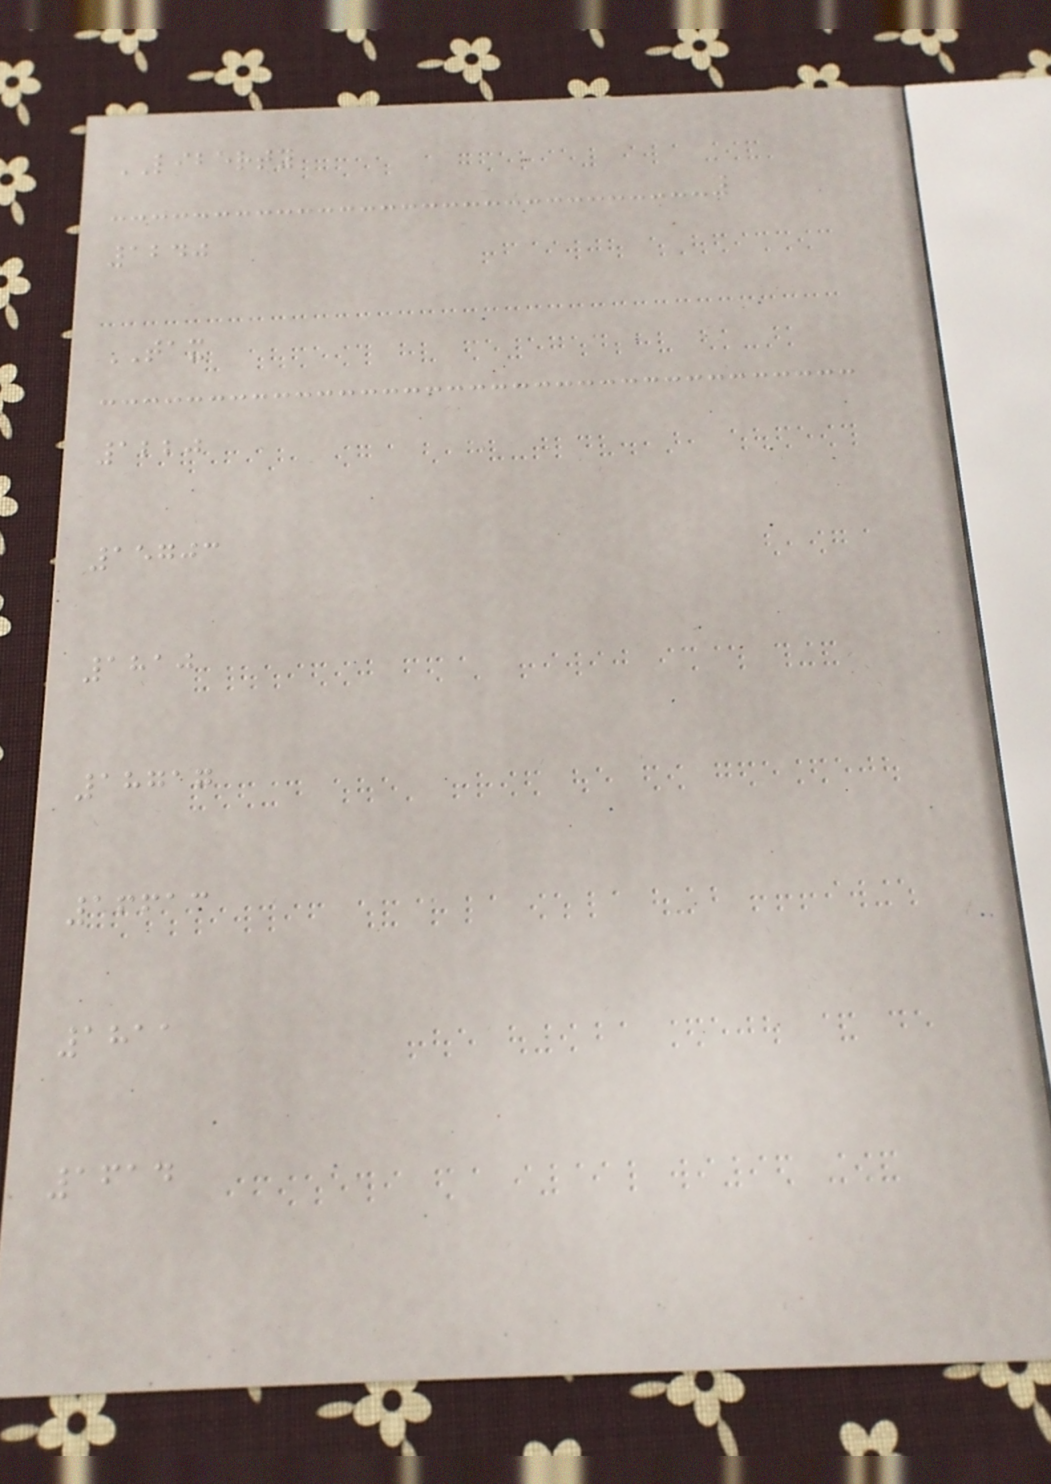LIBERTY
1240
TAX
1220
15703
1810
18717
16613
1811
1614
